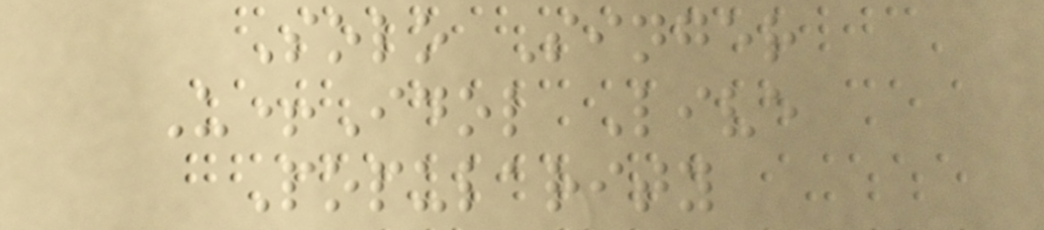Solo Singer
U+Idol Live
Popularity
